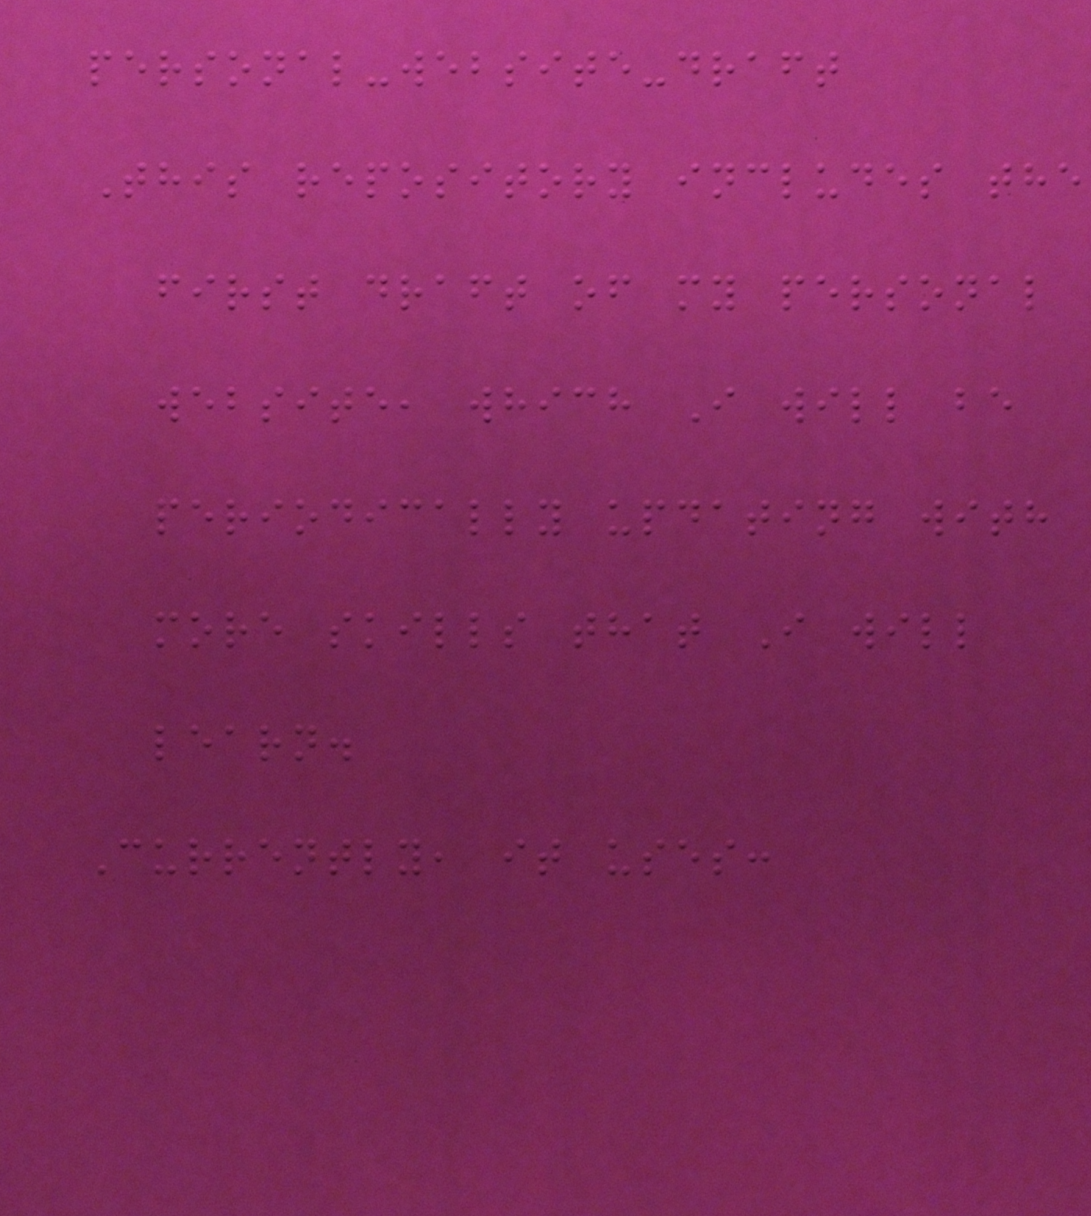personal-website-draft
This repository includes the
first draft of my personal
website, which I will be
periodically updating with
more skills that I will
learn.
Currently, it uses:
